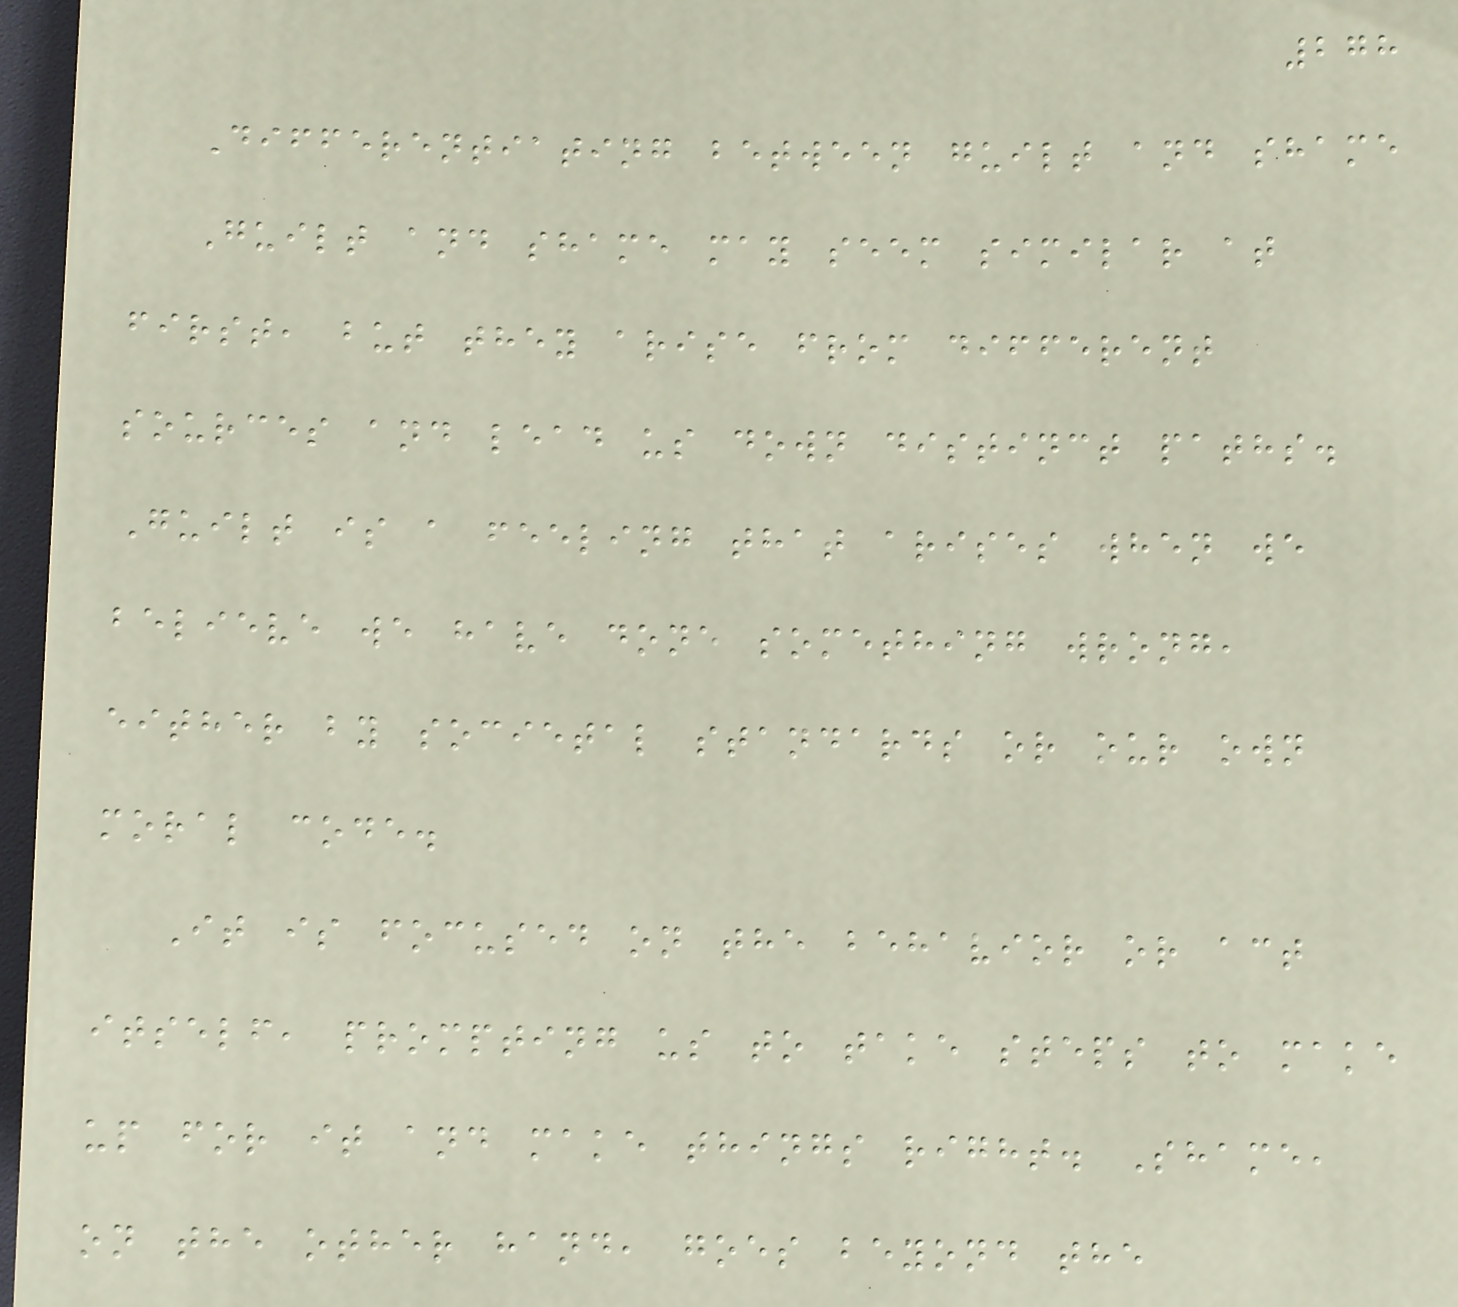278
Differentiating between guilt and shame
Guilt and shame may seem similar at
first, but they arise from different
sources and lead us down distinct paths.
Guilt is a feeling that arises when we
believe we have done something wrong,
either by societal standards or our own
moral code.
It is focused on the behavior or act
itself, prompting us to take steps to make
up for it and make things right. Shame,
on the other hand, goes beyond the
